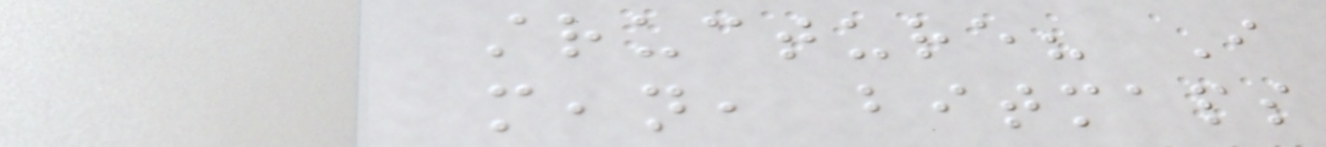structure? I
mean, bitmaps
